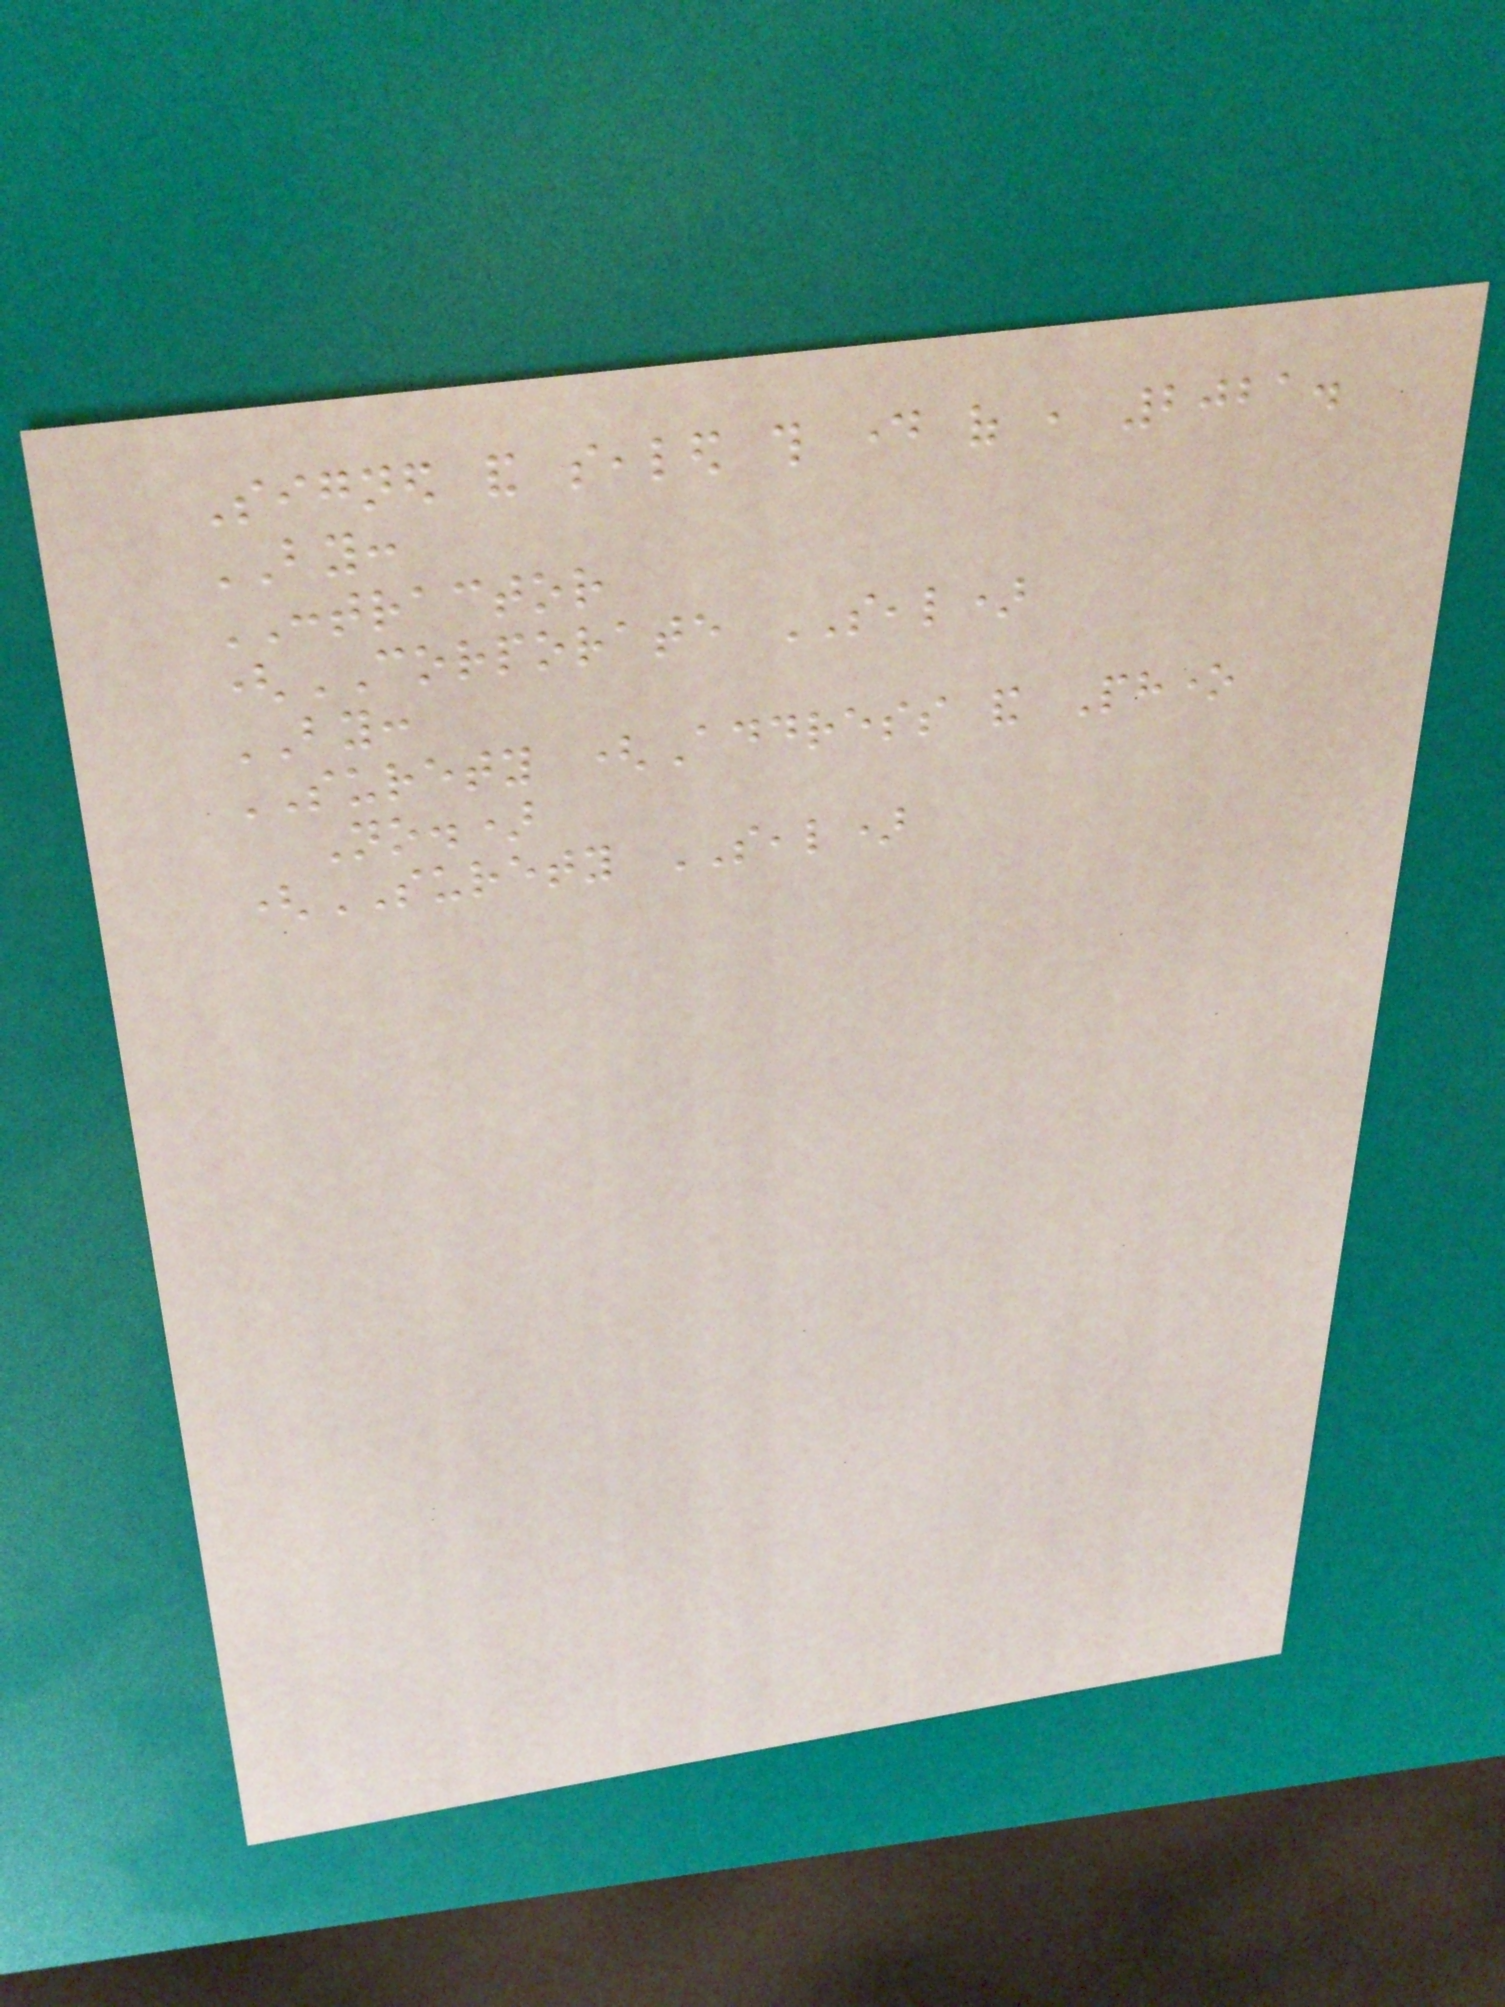Signed and sealed this day of , 2021.
BY:
CONTRACTOR
(CORPORATE SEAL)
BY:
SURETY (Address and Phone
No.)
(SURETY SEAL)
